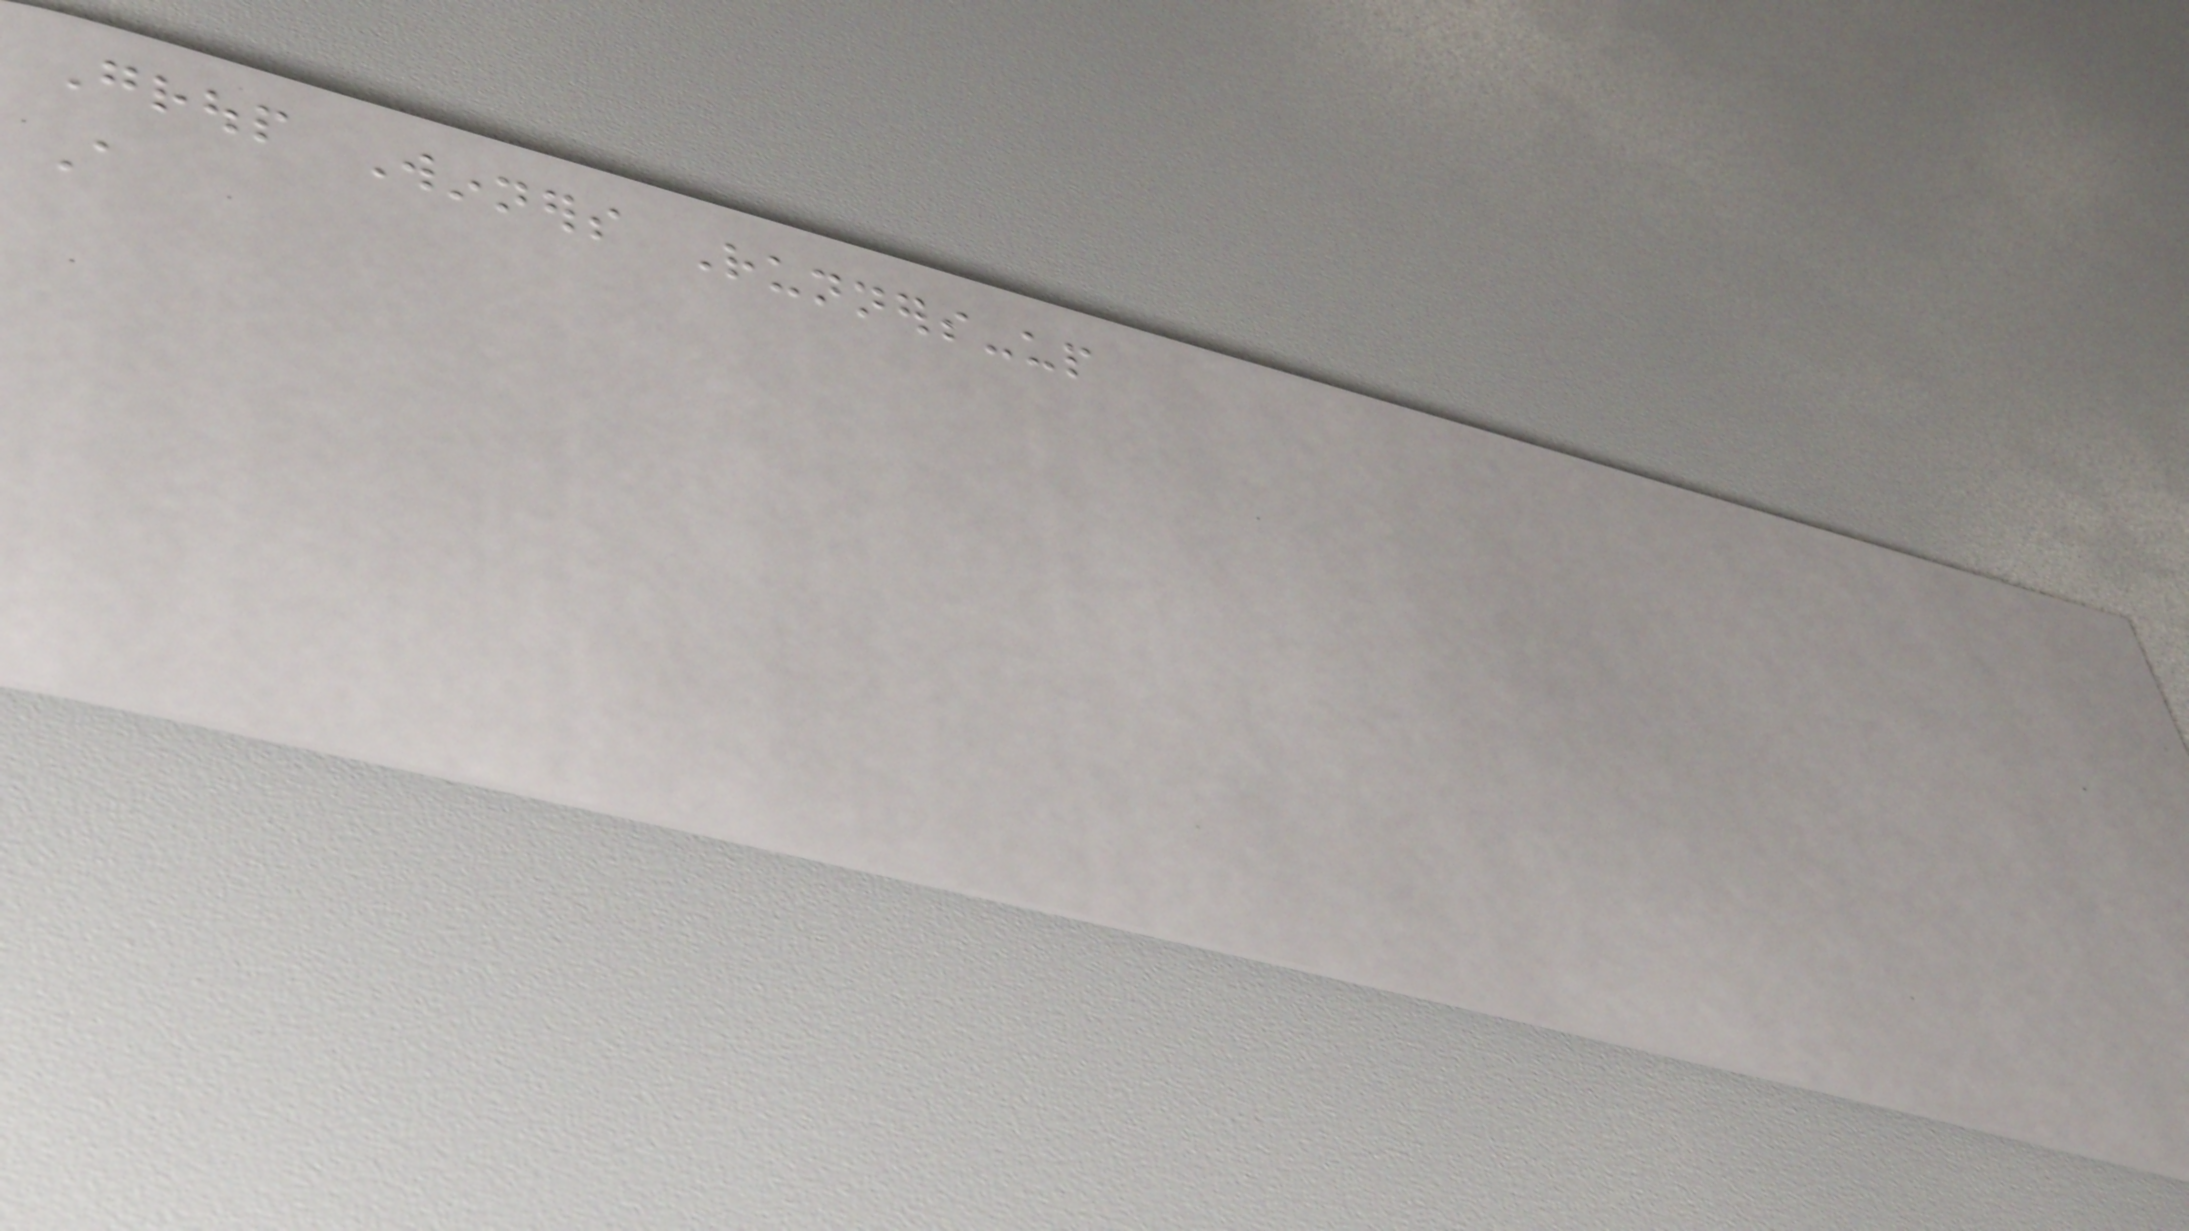Group Winners Runners-up
A
